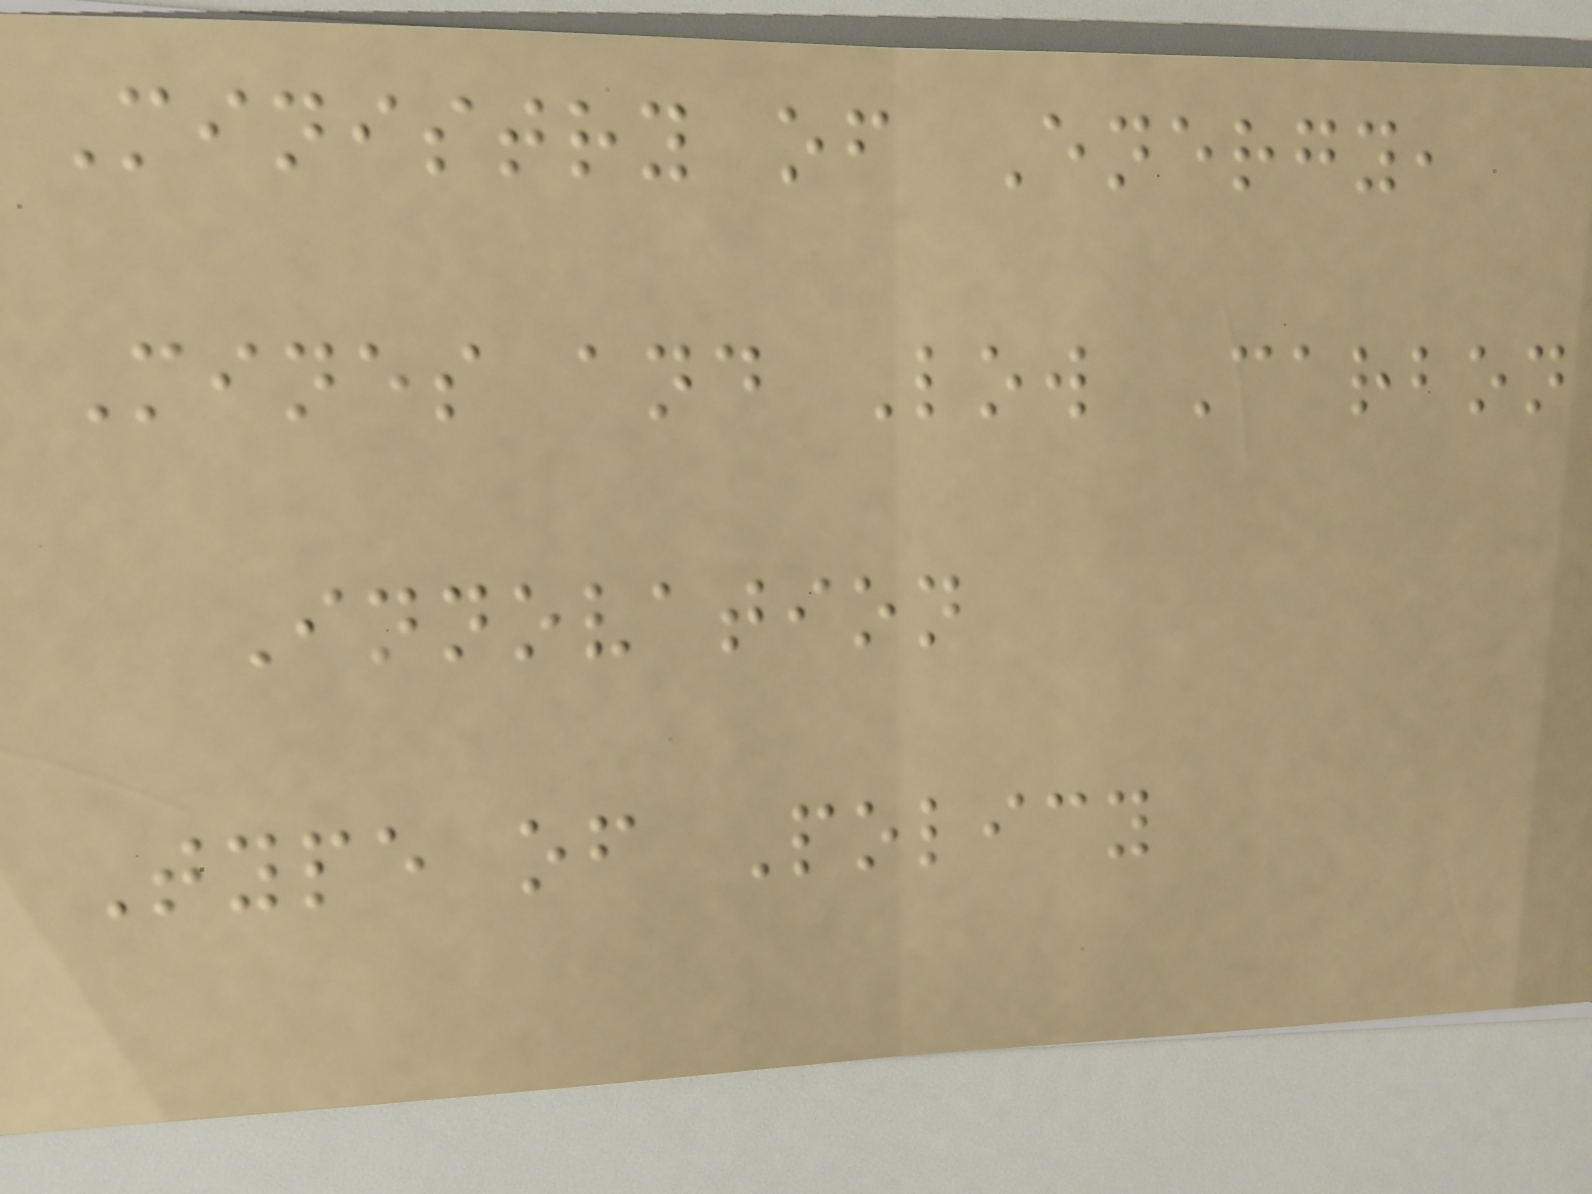Ministry of Energy,
Mines and Low Carbon
Innovation
Type of Policy
